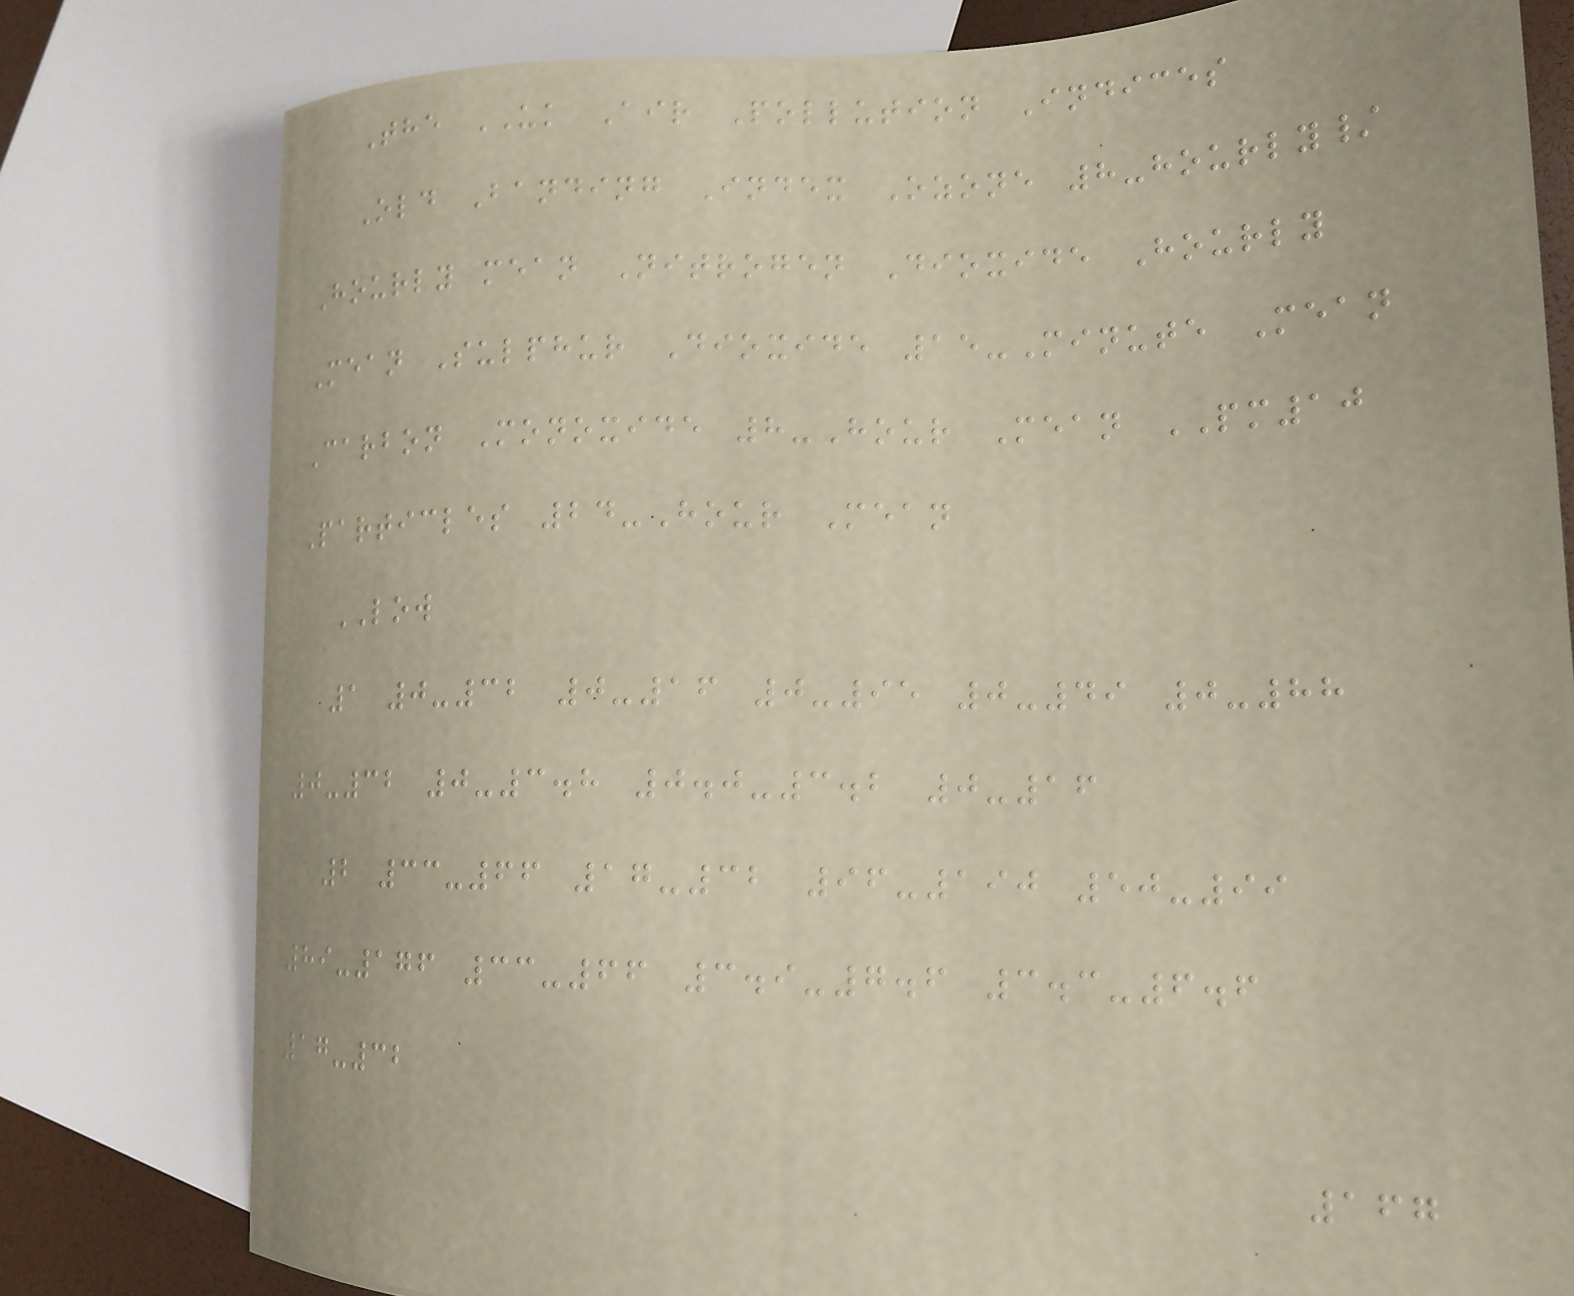The UK Air Pollution Indices
Old Banding Index Ozone 8-hourly/
Hourly mean Nitrogen Dioxide Hourly
Mean Sulphur Dioxide 15-Minute Mean
Carbon Monoxide 8-Hour Mean PM10
Particles 24-Hour Mean
LOW
1 0-32 0-16 0-95 0-49 0-88
0-32 0-3.8 0.0-3.2 0-16
2 33-66 17-32 96-190 50-99
89-176 33-66 3.9-7.6 3.3-6.6
17-32
167
